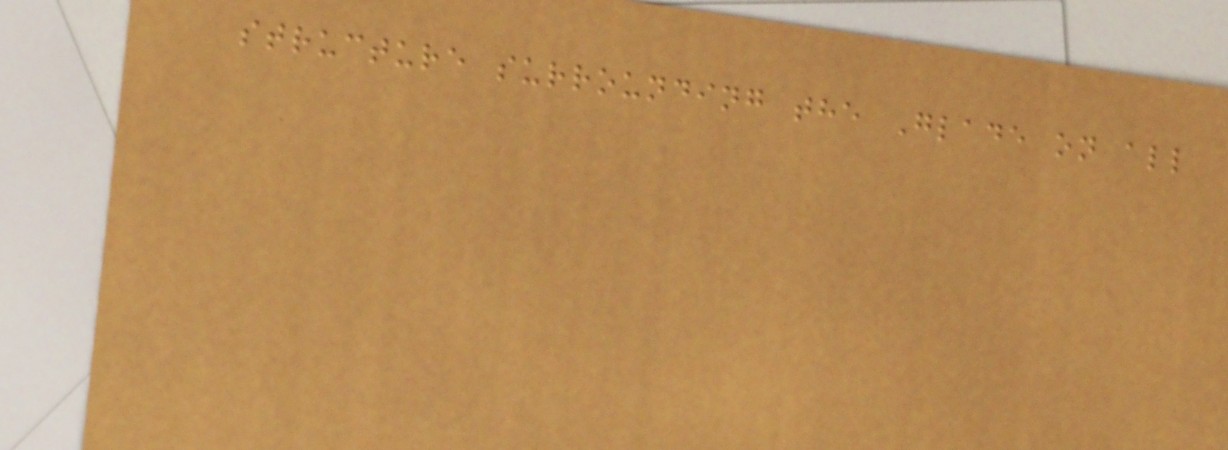structure surrounding the Glade on all
